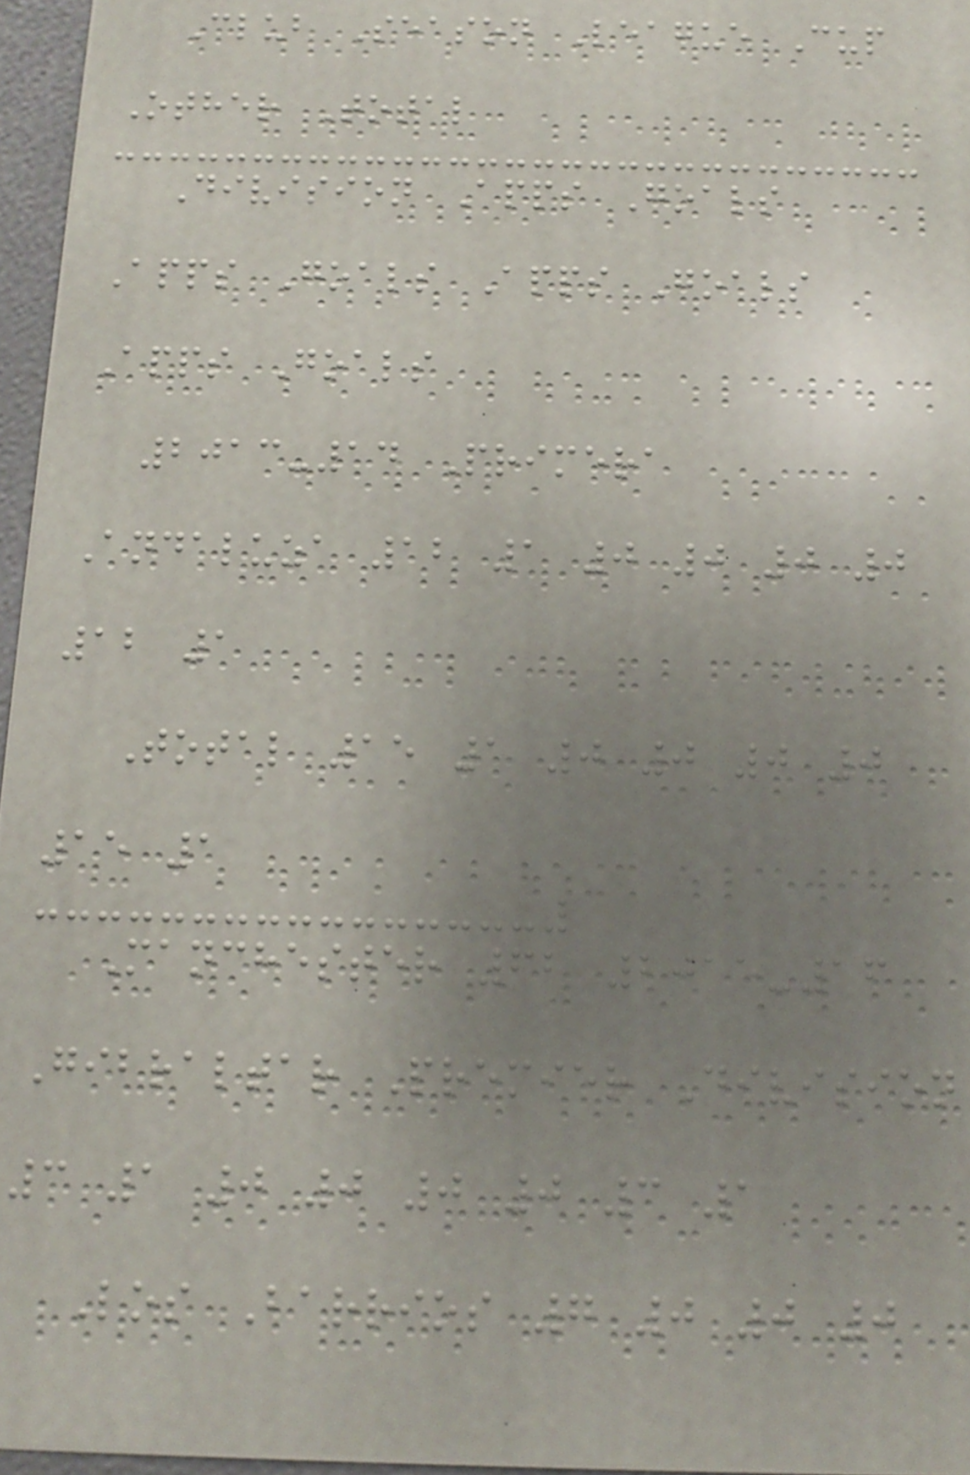Club Season League Cup
Other Total
Division Apps Goals
Apps Goals Apps Goals
Apps Goals
2013-14 Primera
Andaluza 12 1 0 0 0 0
12 1
Total 15 1 0 0 0 0
15 1
Manchester 62 2015-16
Gibraltar Premier Division
3 1 0 0 0 0 3 1
Los Barrios 7 0 0 0
